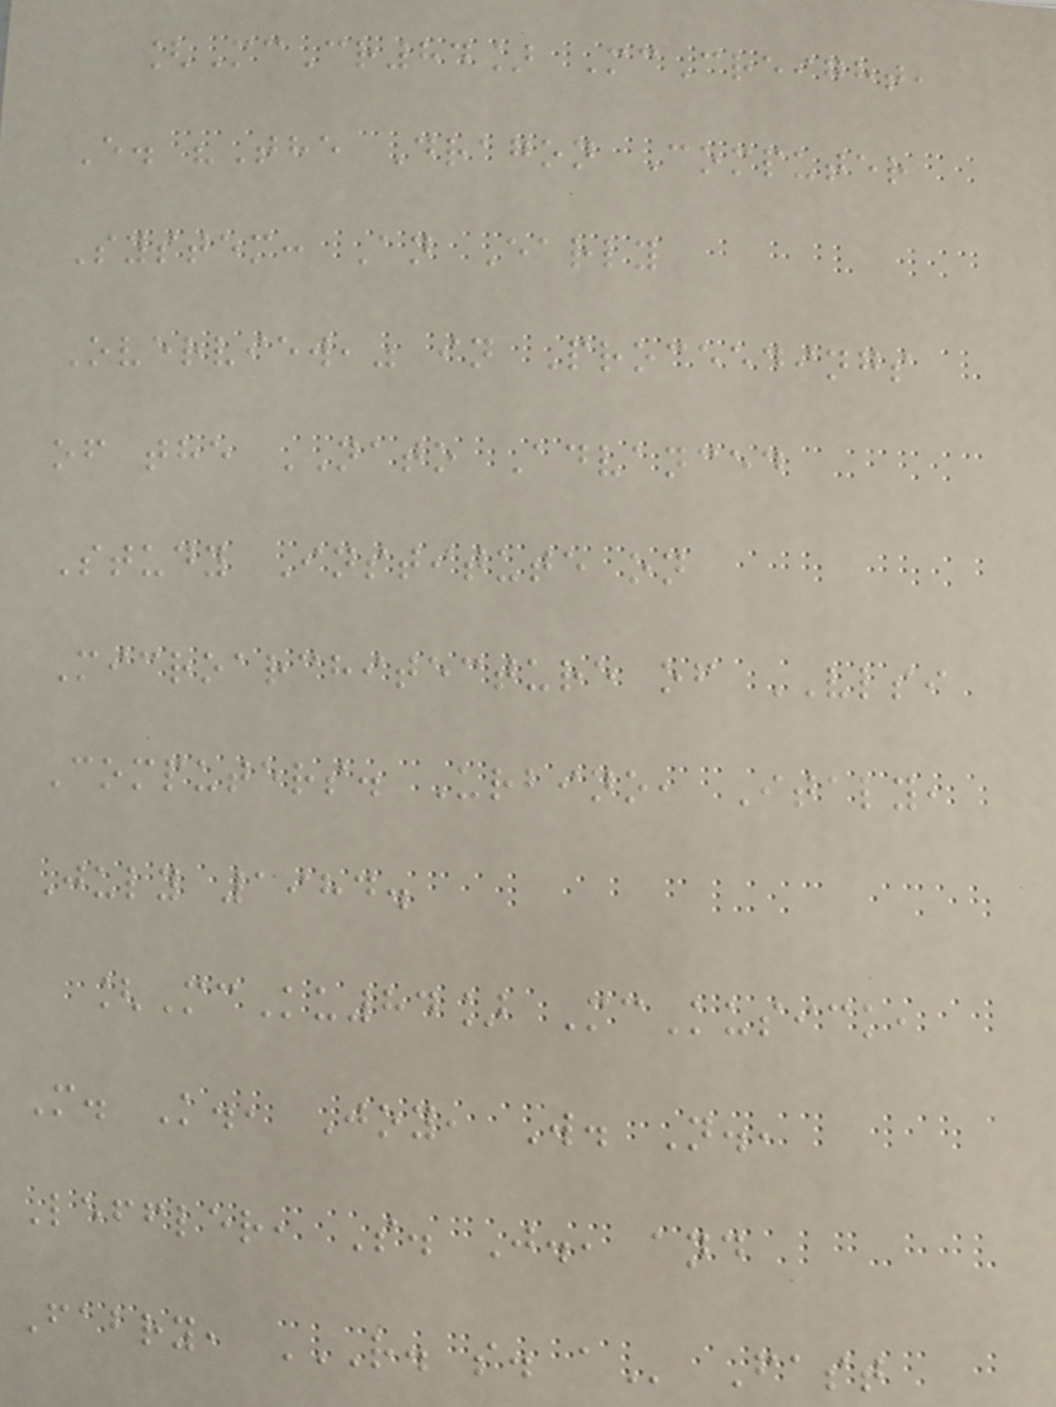[McCr84] McCreight,
E. "The Dragon Computer
System: An Early
Overview," in Proceedings
of the NATO Advanced
Study Institute on
Microarchitecture of VLSI
Computers. Urbino, Italy,
July 1984.
[McKu84] McKusick,
M. K., Joy, W. N.,
Leffler, S. J., and
Fabry, R. S. A Fast
